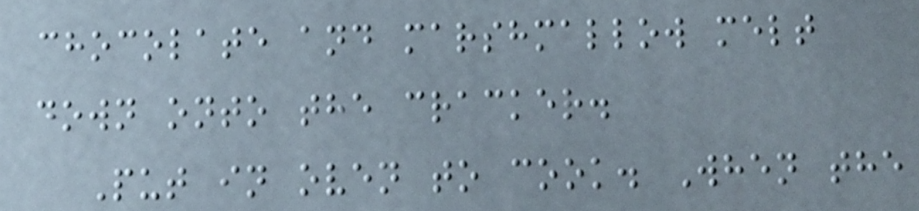chocolate and marshmallow melt
down onto the cracker.
Put in oven to cook. When the
